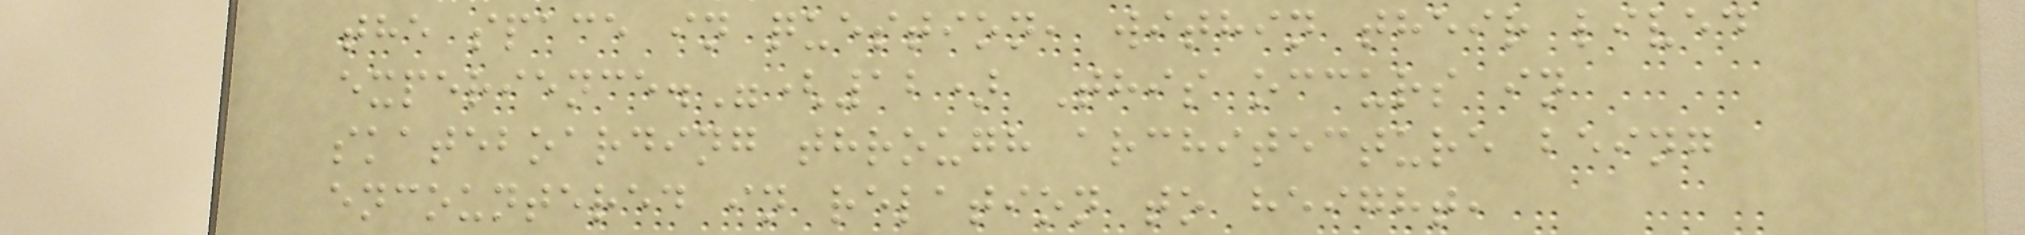the space in question, within their lived
experience."(12) This occurs in
skateboarding through architecture being
encountered in relation to height,
